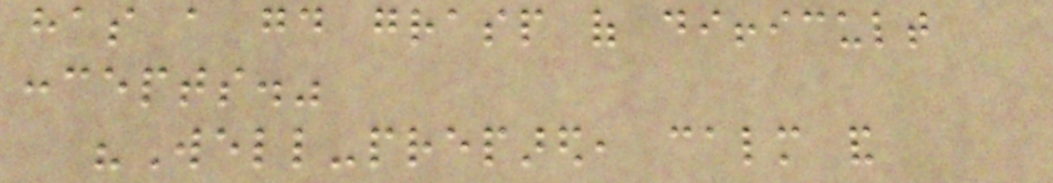has a good grasp of difficult
concepts."
"Well-prepared, calm and
